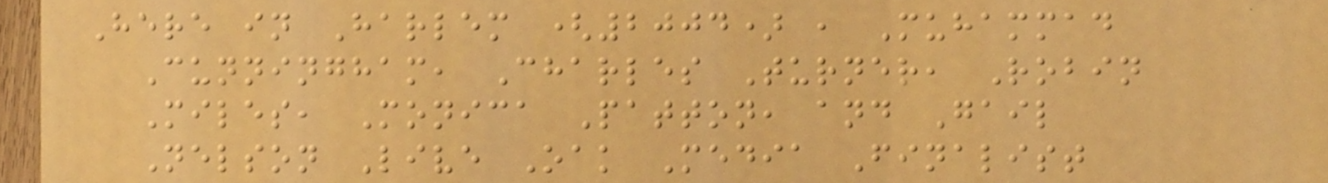Here in Harlem (2004) , Muhammad
Cunningham, Charles Turner, Robin
Miles, Monica Patton, and Gail
Nelson Live Oak Media Finalist
